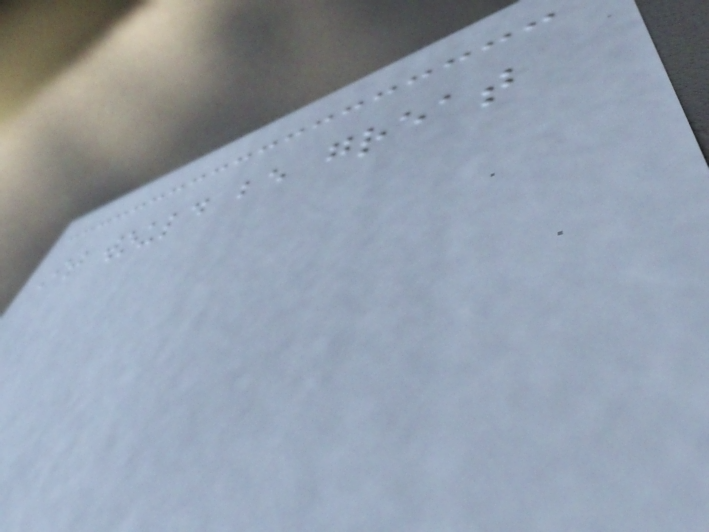It would be great
